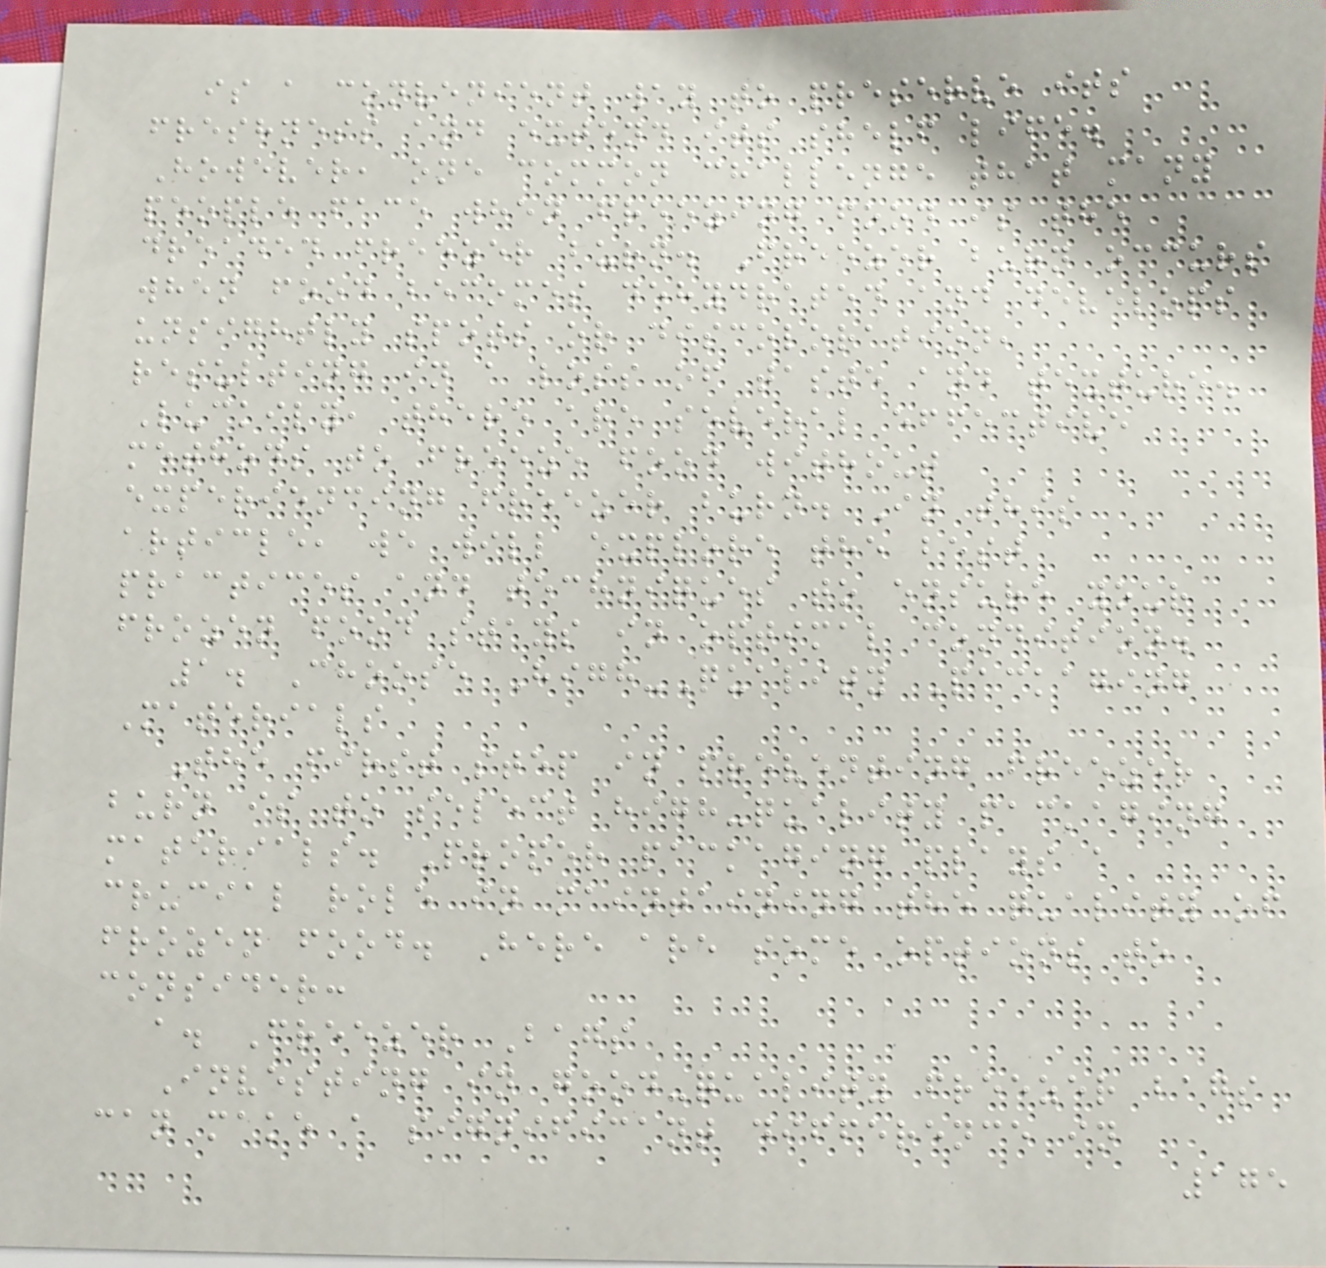is a convenient way to preserve its
freshness and extend its shelf life.
However, one common challenge that many
people face when freezing food is the
dreaded freezer burn. Freezer burn occurs
when food becomes dehydrated and develops
unsightly spots or discoloration,
resulting in a loss of taste and texture.
Luckily, there are several effective
methods to freeze food without
experiencing freezer burn. In this
article, we will explore the best
practices and techniques to ensure your
frozen food stays in optimal condition.
1. Choose High-Quality Packaging
Materials
The first step in preventing freezer
burn is to select high-quality packaging
materials. Proper packaging plays a
crucial role in maintaining the quality of
frozen food. Here are some options to
consider:
a. Freezer Bags
Investing in good-quality freezer bags
can make a significant difference in
175
